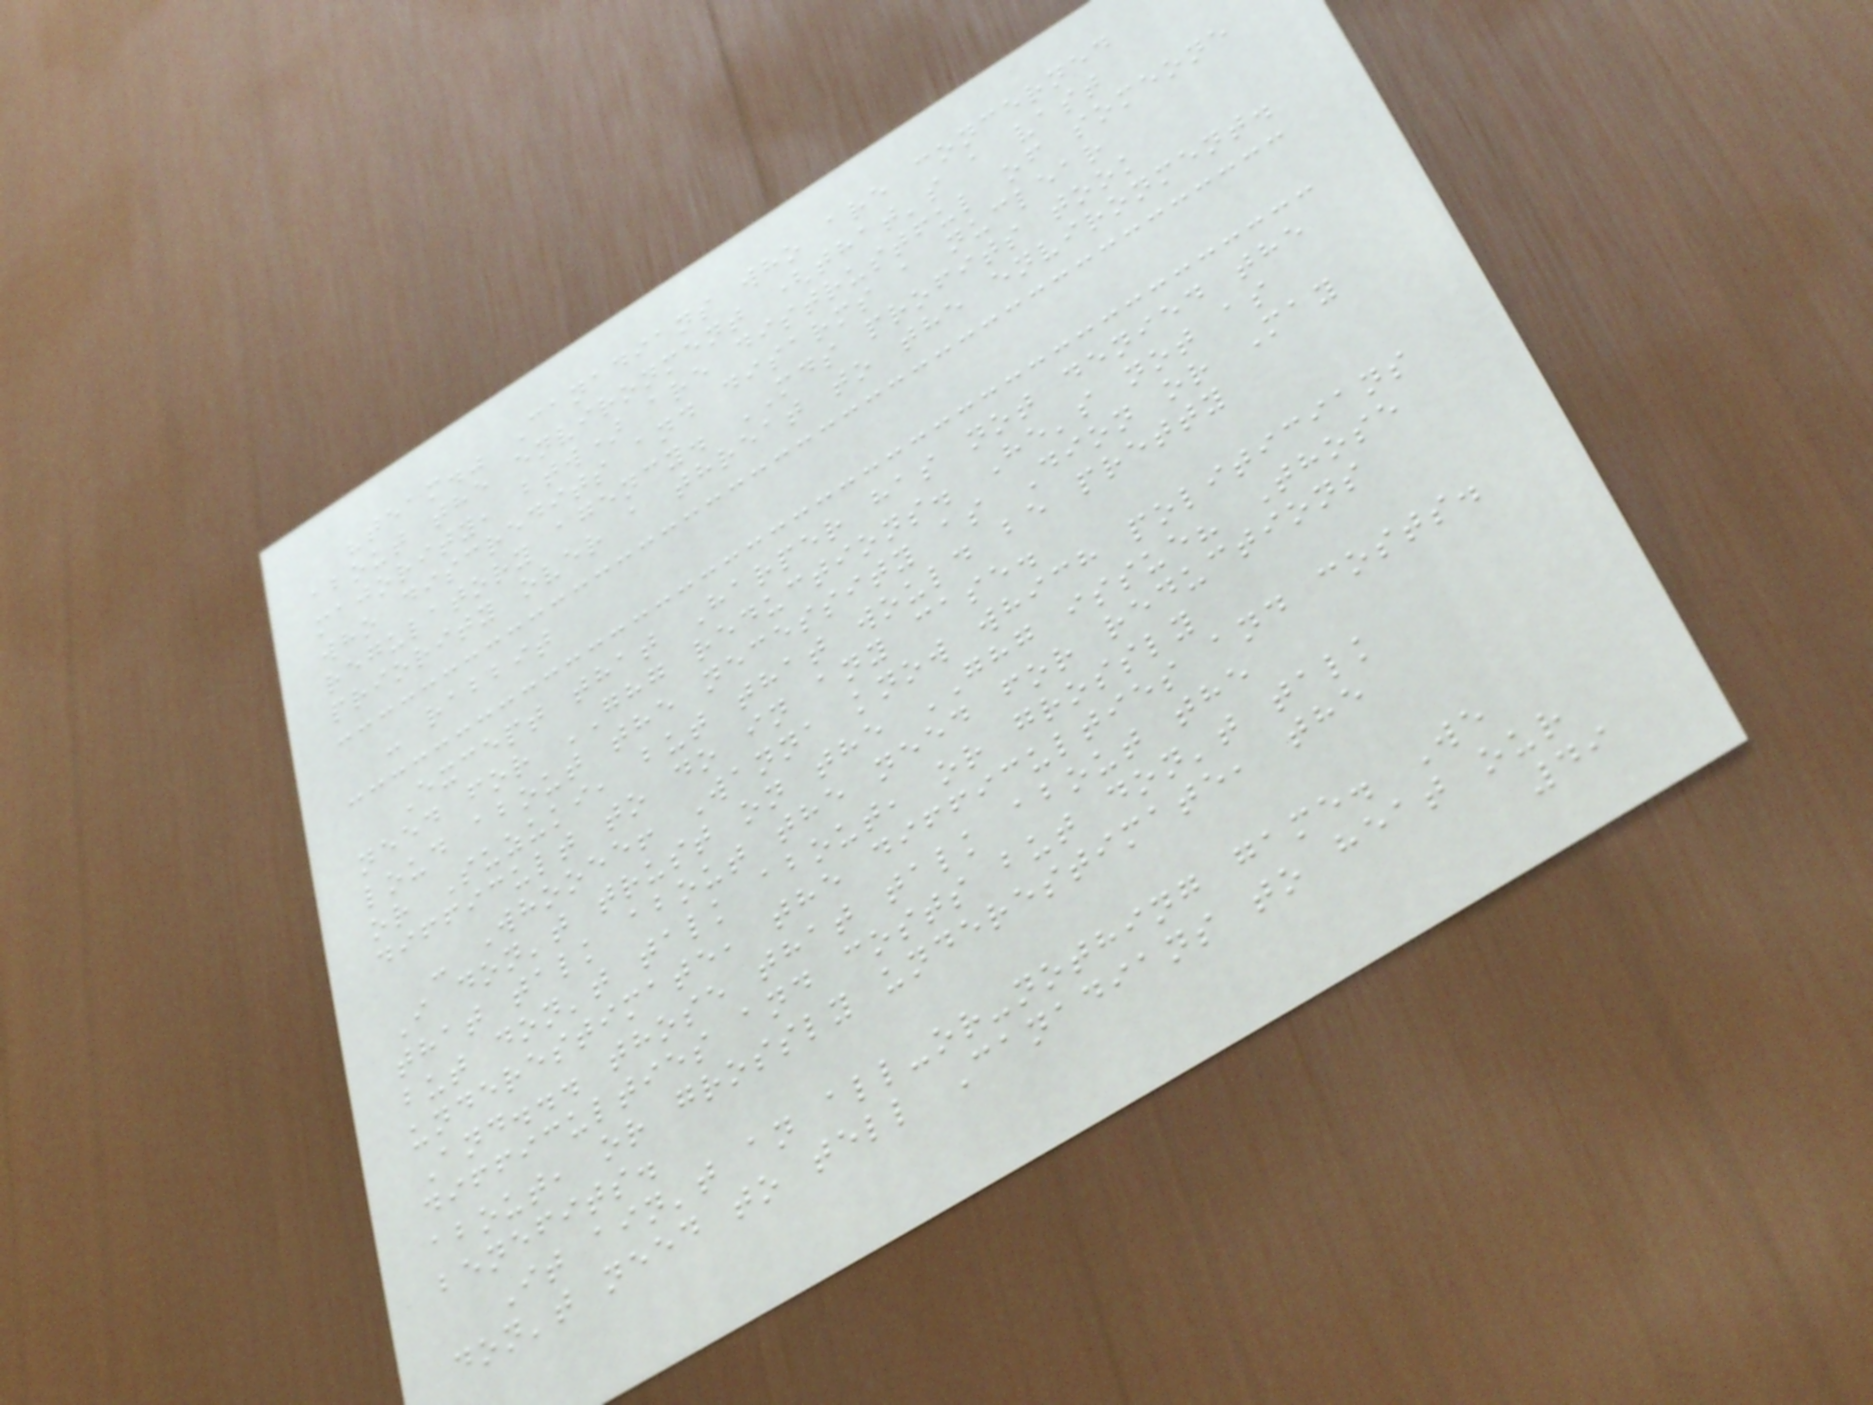"team." Canadians who are concerned
about the environment (that's a vast
majority, btw) are distrustful of someone
who discredits and disarms a nuclear
regulatory agency. MDS profits took
priority over a threat to the environment.
- rabbit
Except that Harper has not denied the
need for GHG reductions. He's not as
loud about the necessity as Dion or May
or Suzuki, but that would be pretty
difficult to do in any case.
- Whooee! Wanna know which politicians
I don't trust on the GHG issue? Those
that talk about the need for reductions
but don't talk about, or grossly
underestimate, the difficulties and costs.
And... those that talk about the
difficulties and costs but don't talk
about, or grossly underestimate, the
benefits.
It ain't an all-or-nothing game. We
don't need to tell Canadians to heat our
49
